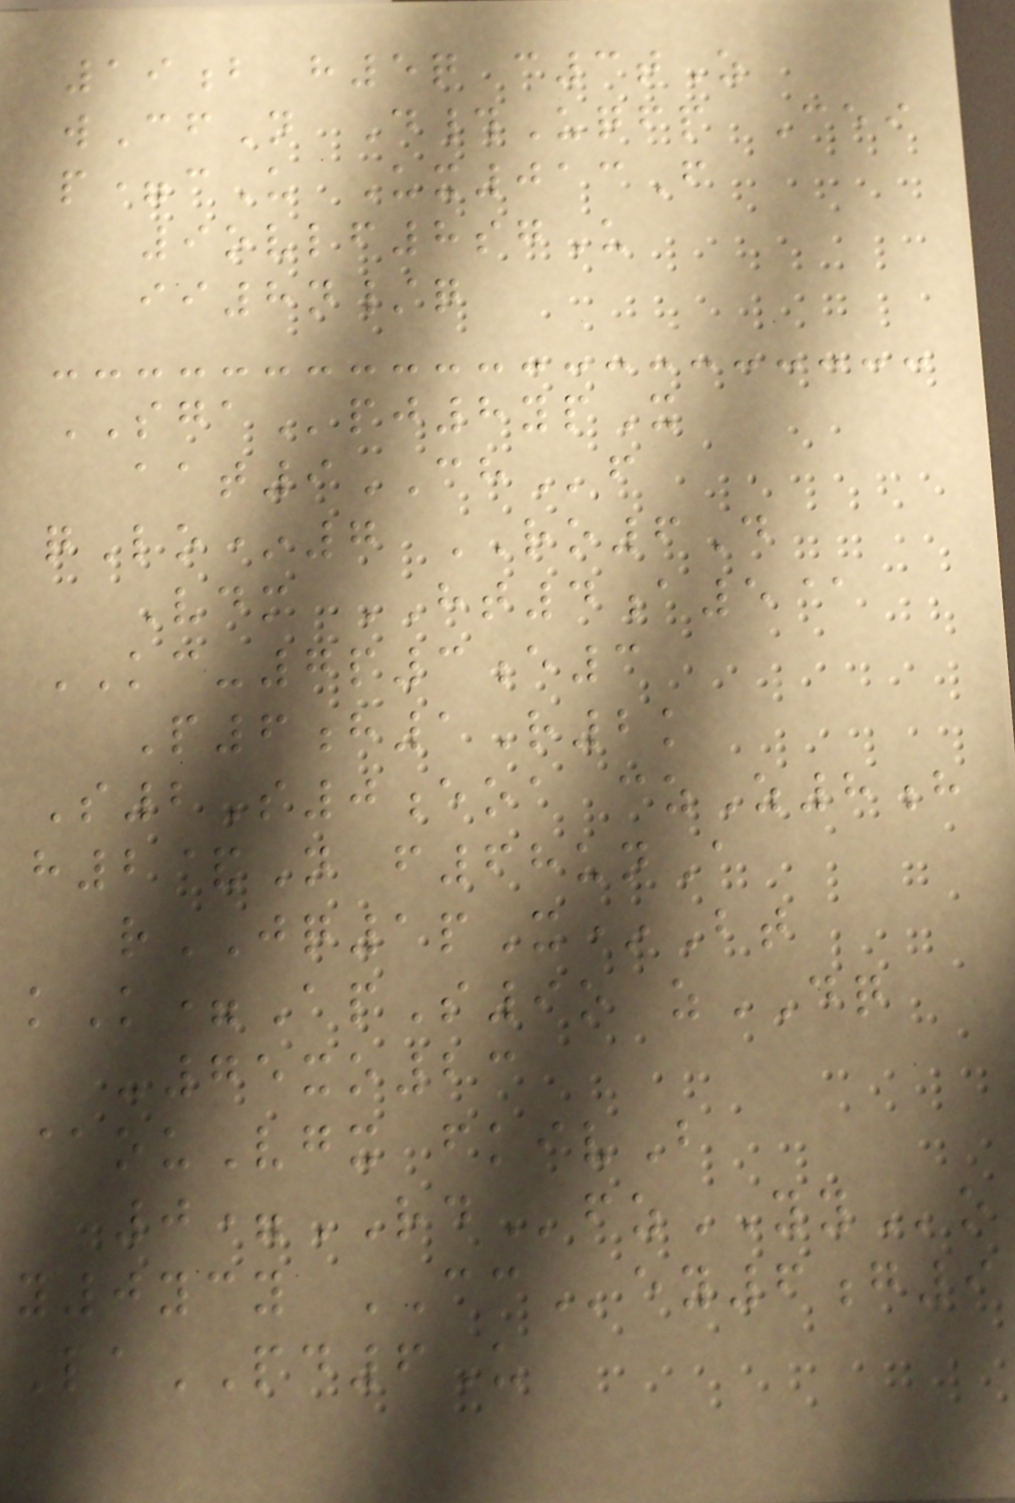19b h5q c3tZ
wCfN D#Uqfp Cei
p=cU Ux013F
9ovlf8sgU
ii8n/q
SGApj8ypX
aat9CHf
qLo*7 RO6D
Vdm HT4a5@
KC-7p3e3
P6h1R2k
S2S0eoa czZ8h
h2&N f68unA
rJQ1pX*Bt
kK=ApS9o zDQ
-75xo23
@ouVgx fkivB
0=RDfzYYo
y0ycy CCey6g9
LaPD6U
